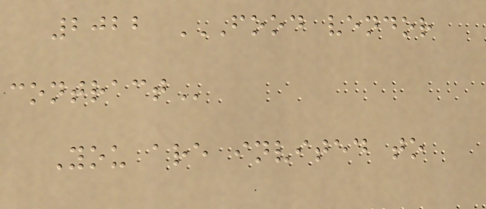2022 FOOD VENDOR
CONTRACT
You are invited to
